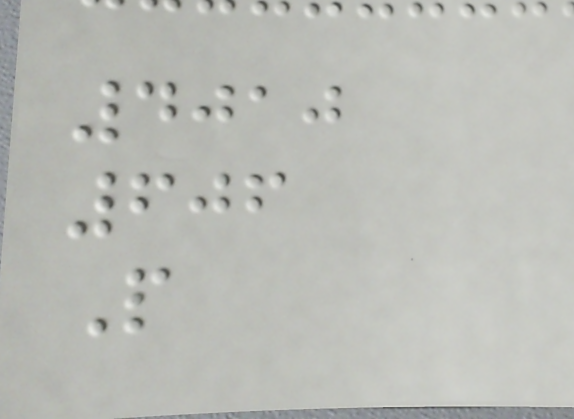4010
606
P
